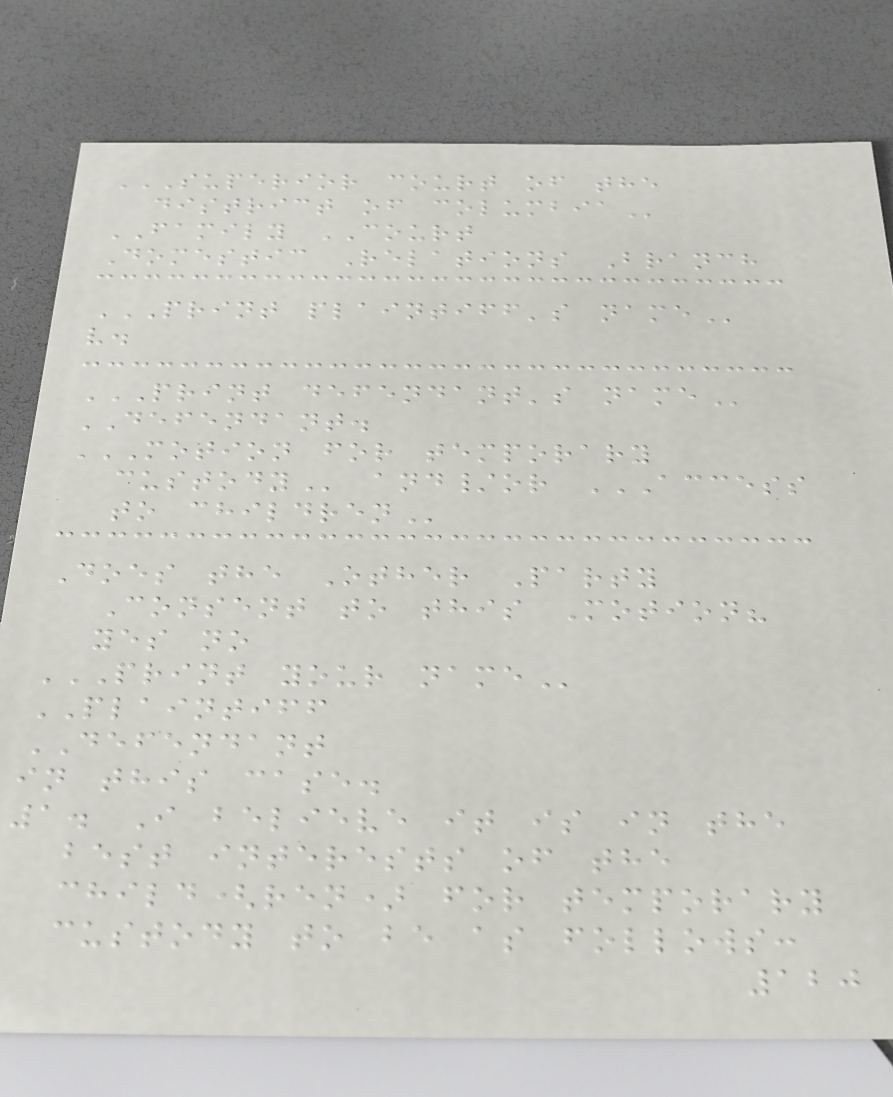SUPERIOR COURT OF THE
DISTRICT OF COLUMBIA
FAMILY COURT
Domestic Relations Branch
PRINT PLAINTIFF'S NAME
v.
PRINT DEFENDANT'S NAME
DEFENDANT.
MOTION FOR TEMPORARY
CUSTODY and/or ACCESS
TO CHILDREN
Does the Other Party
Consent to this Motion?
yes no
PRINT YOUR NAME
PLAINTIFF
DEFENDANT
in this case.
1. I believe it is in the
best interests of the
child(ren) for temporary
custody to be as follows:
120
